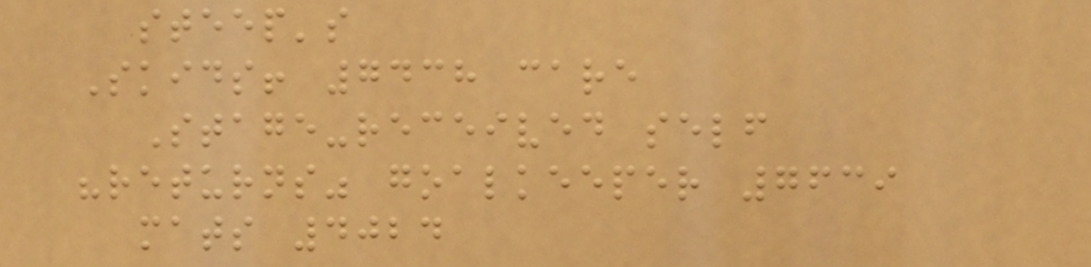steep's
Skids! 7438 care
Stage-received self
"returns" goalkeeper 7639
mats 4024
